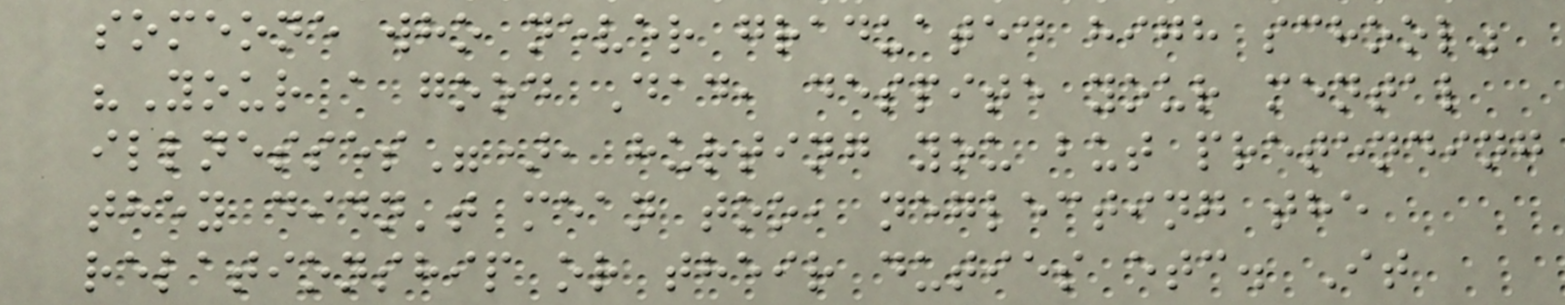someone who never graduated high school"
"Your a good Dad, despite your mental
illnesses"), hurting you but pretending
they didn't mean too, neglecting the
relationship or their duties etc. It
